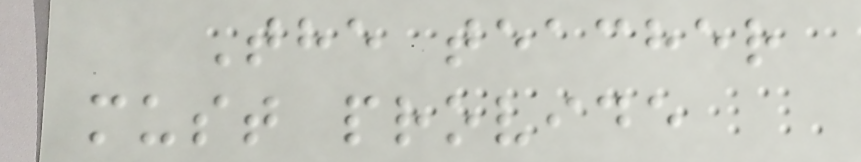The teacher
must provide
